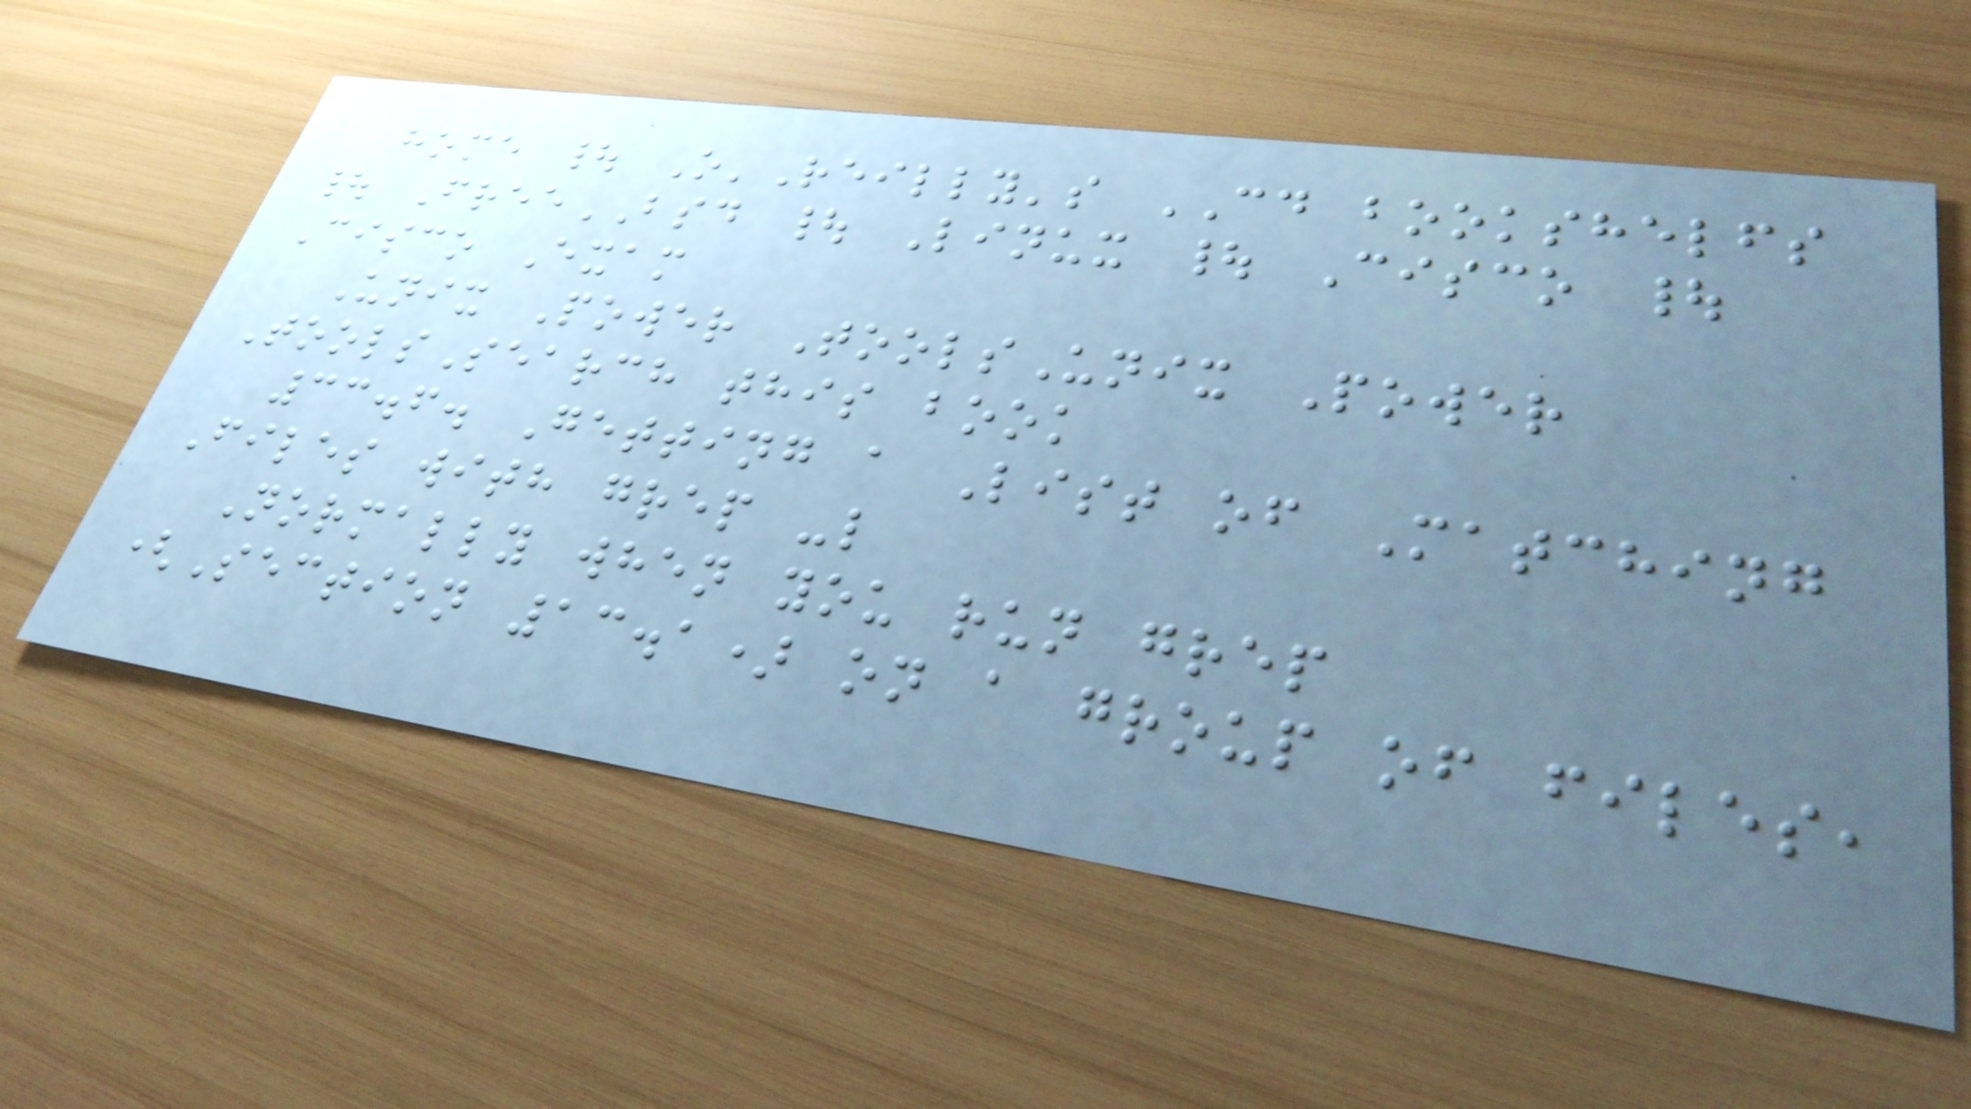home | O'Reilly's CD bookshelfs
| FreeBSD | Linux | Cisco |
Cisco Exam
Unix Power ToolsUnix Power
ToolsSearch this book
33.6. Getting a List of Matching
Files with grep -l
Normally when you run grep
(Section 13.1) on a group of files,
